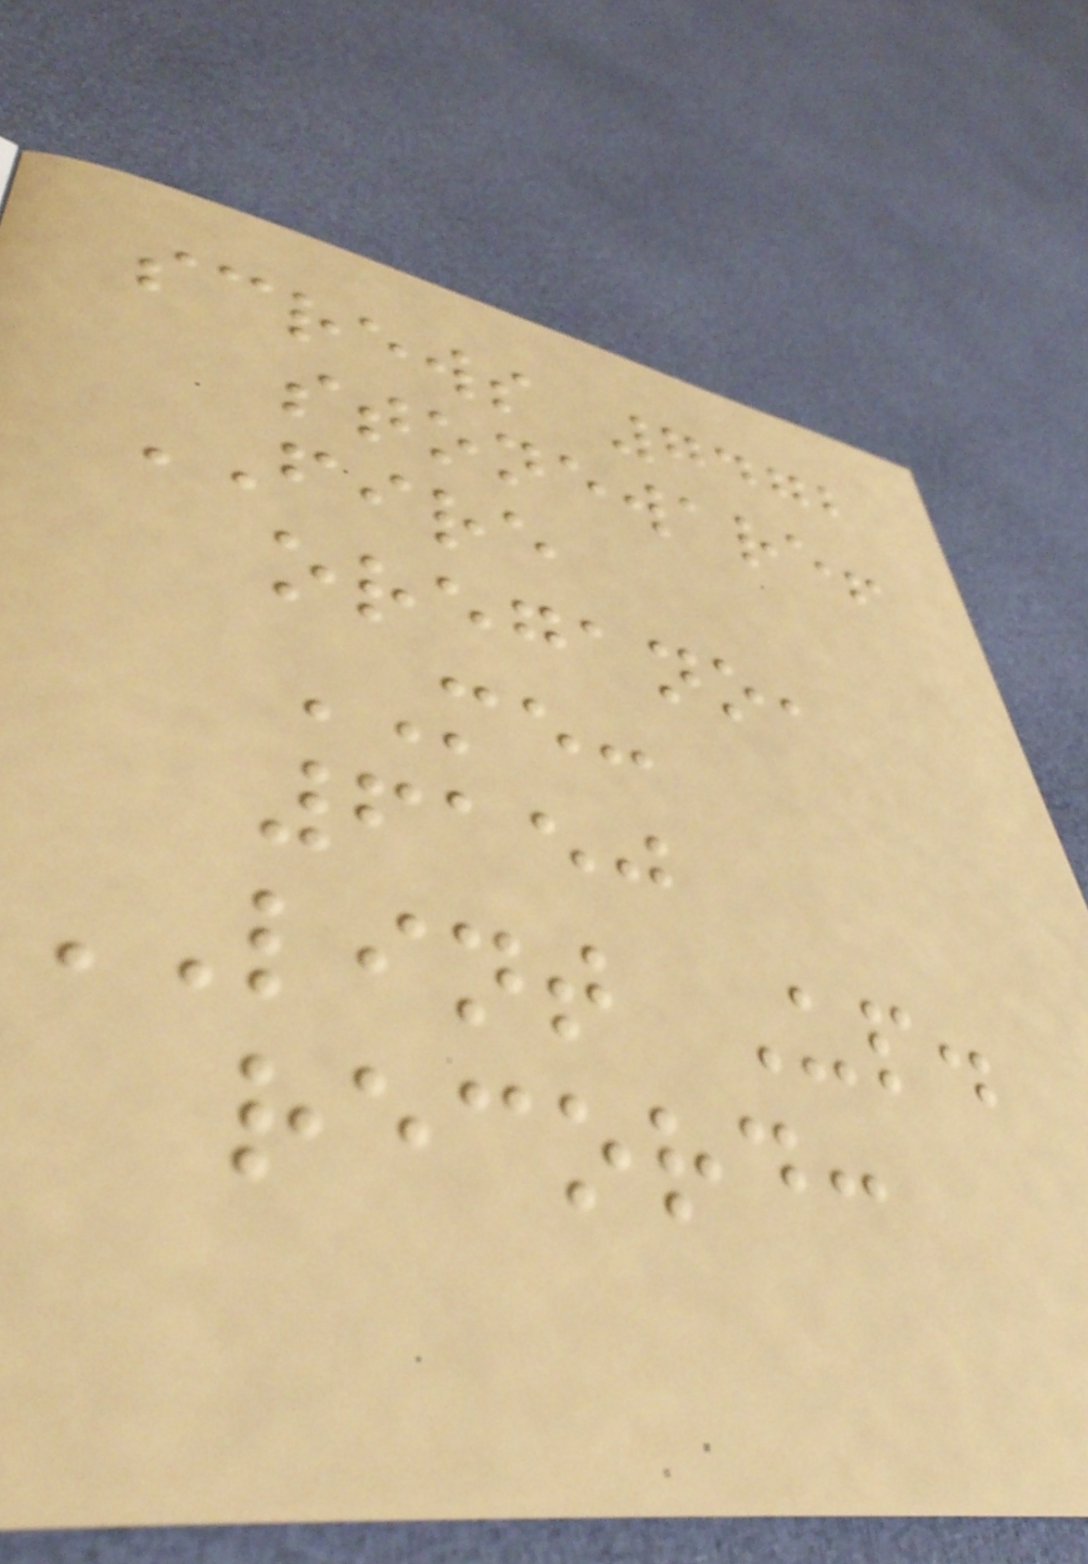screws 7472
stoneware!
FIRE
oregano,
ME:
6150
LINT Up.
record:
